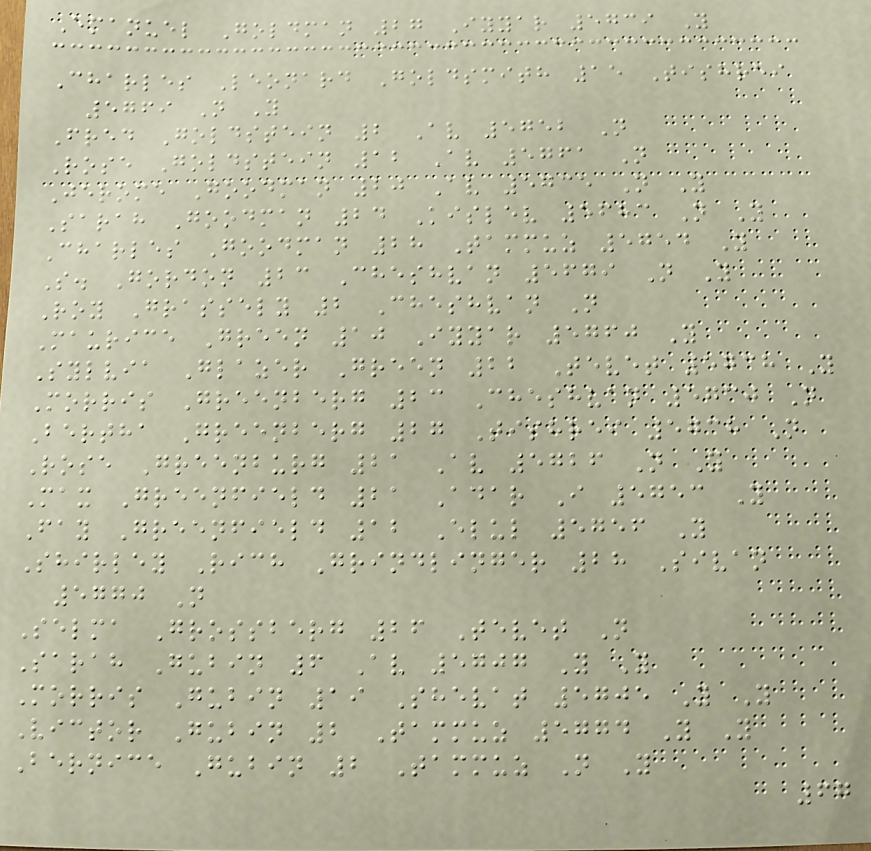Emanuel Goldman 27 Iyyar 5739 Y
Charles Leonard Goldsmith 15 Tishrei
5769 N Y
Fred Goldstein 2 Av 5752 N
Rose Goldstein 12 Av 5761 N
Jerome Goodman 20 Av 5735 N Y
Sarah Goodman 24 Kislev 5683 N Y
Charles Goodman 28 Tammuz 5754 Y
S. Gordon 23 Cheshvan 5679 N Y
Roy Grassely 2 Cheshvan N
Maurice Green 10 Iyyar 5760 Y
Sylvia Glazer Green 22 Tevet 5738 Y
Morris Greenberg 23 Cheshvan 5730 N
Bertha Greenberg 27 Tishrei 5738 N
Rose Greenburg 21 Av 5726 N Y
Max Greenfield 21 Adar I 5753 Y
Fay Greenfield 12 Elul 5756 Y
Shirley Rich Grindlinger 28 Sivan
5770 N
Selma Grossberg 26 Tevet N
Sarah Gubin 6 Av 5707 Y Y
Morris Gubin 19 Shevat 5705 Y Y
Victor Gubin 2 Tammuz 5774 Y Y
Bernice Gubin 2 Tammuz N Y
67
